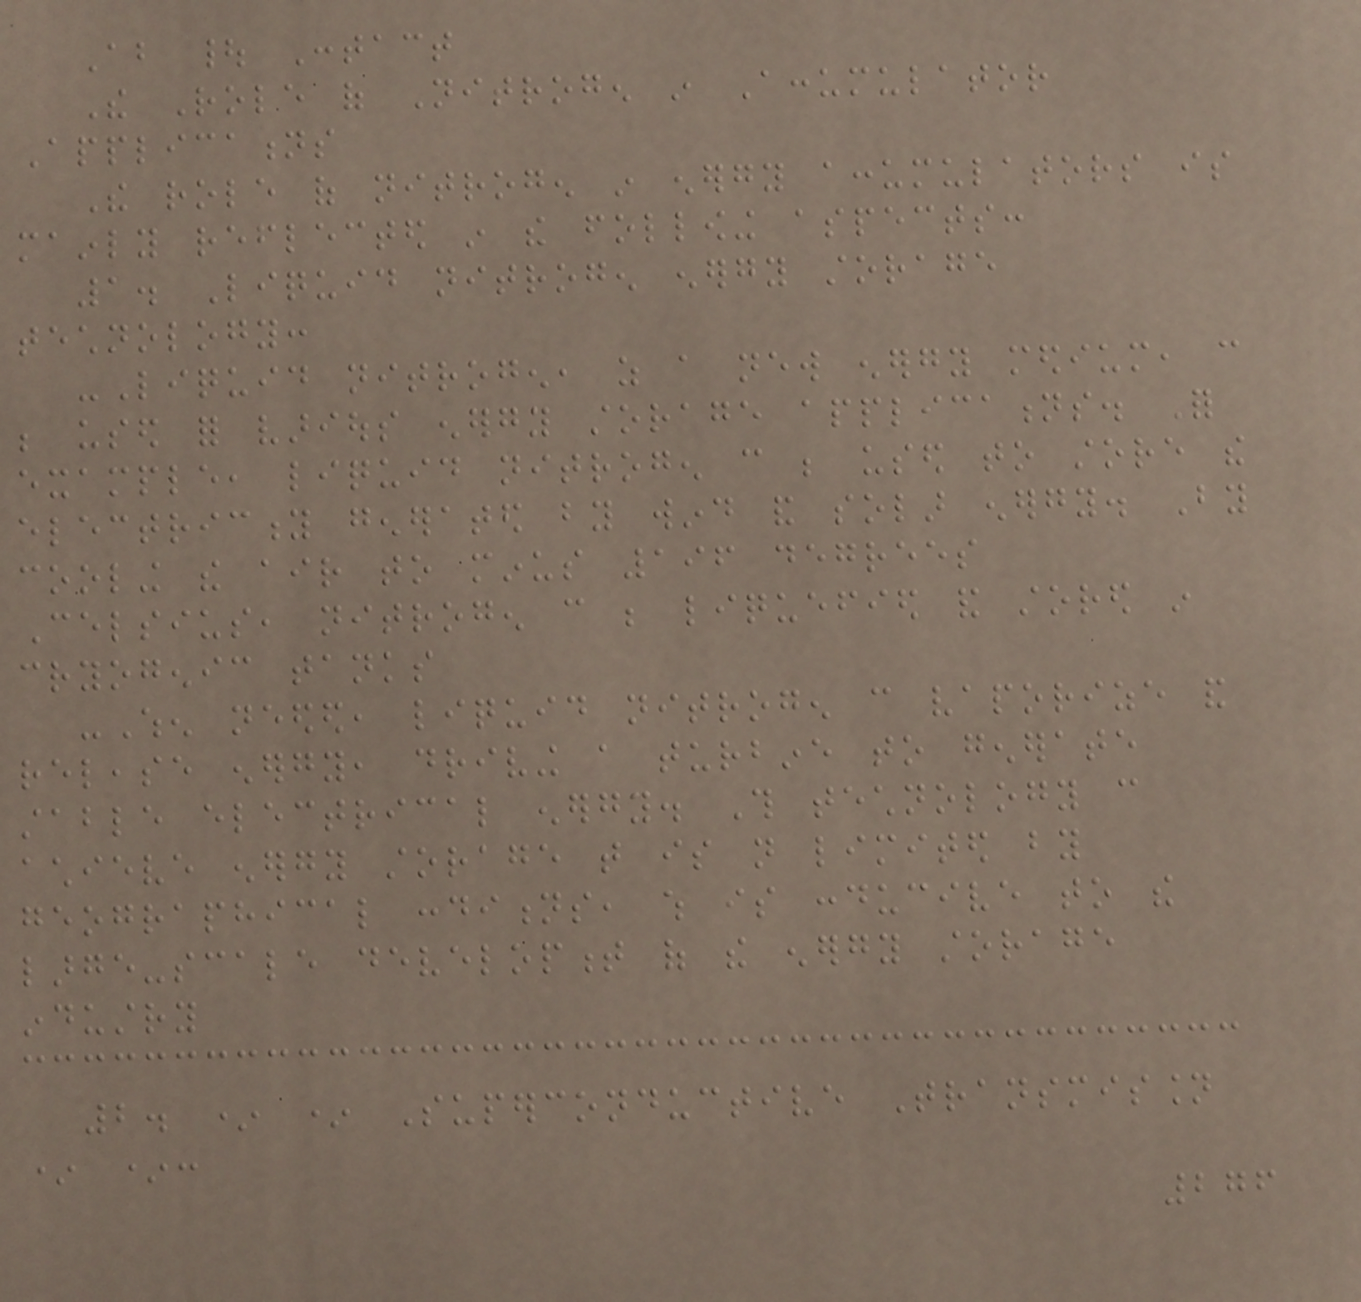About | Contact
The Role of Nitrogen in Accumulator
Applications
The role of nitrogen in energy accumulators is
mainly reflected in the following aspects:
1. Liquid nitrogen energy storage
technology:
-Liquid nitrogen, as a new energy medium, can
be used for various energy storage applications. For
example, liquid nitrogen can be used to store the
electricity generated by wind and solar energy. By
cooling the air to minus 196 degrees
Celsius, nitrogen can be liquefied and stored in
cryogenic tanks
-When needed, liquid nitrogen can vaporize and
release energy, driving a turbine to generate
stable electrical energy. This technology can
achieve energy storage that is not limited by
geographical conditions, which is conducive to the
large-scale development of the energy storage
industry
2. * * Superconductive Transmission
* *:
276
